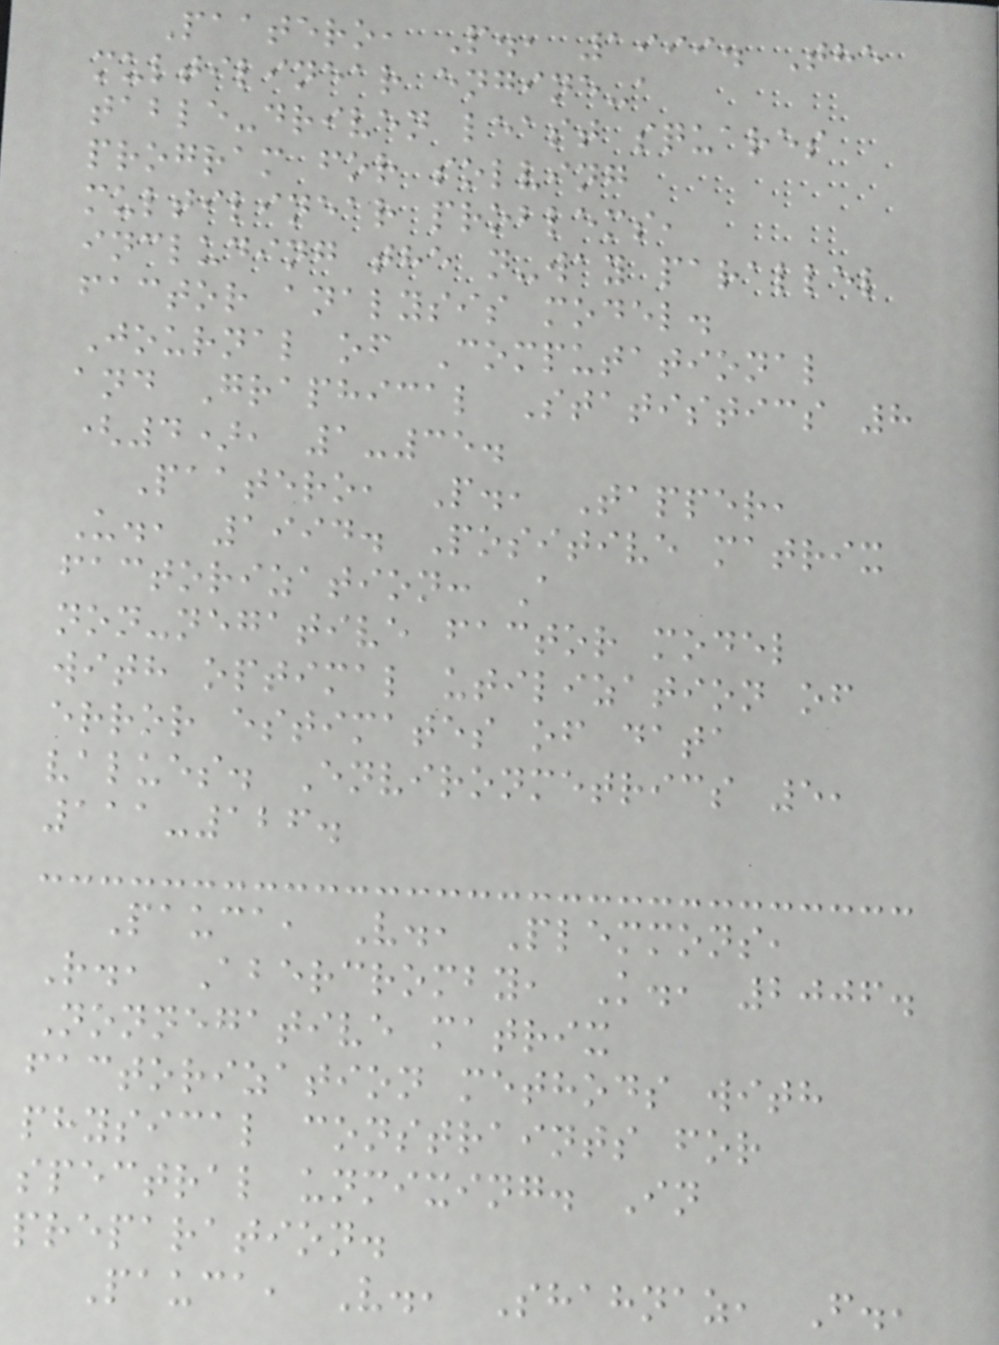Paatero, P., 1999. The
multilinear engine-a
table-driven least squares
program for solving
multilinear problems,
including the n-way parallel
factor analysis model.
Journal of Computational
and Graphical Statistics 8
(4), 1-35.
Paatero, P., Tapper,
U., 1994. Positive matrix
factorization: A
non-negative factor model
with optimal utilization of
error estimates of data
values. Environmetrics 5,
111-126.
Pauca, V., Plemmons,
R., Abercromby, K., 2006.
Nonnegative matrix
factorization methods with
physical constraints for
spectral unmixing. In
preparation.
Pauca, V., Shahnaz, F.,
